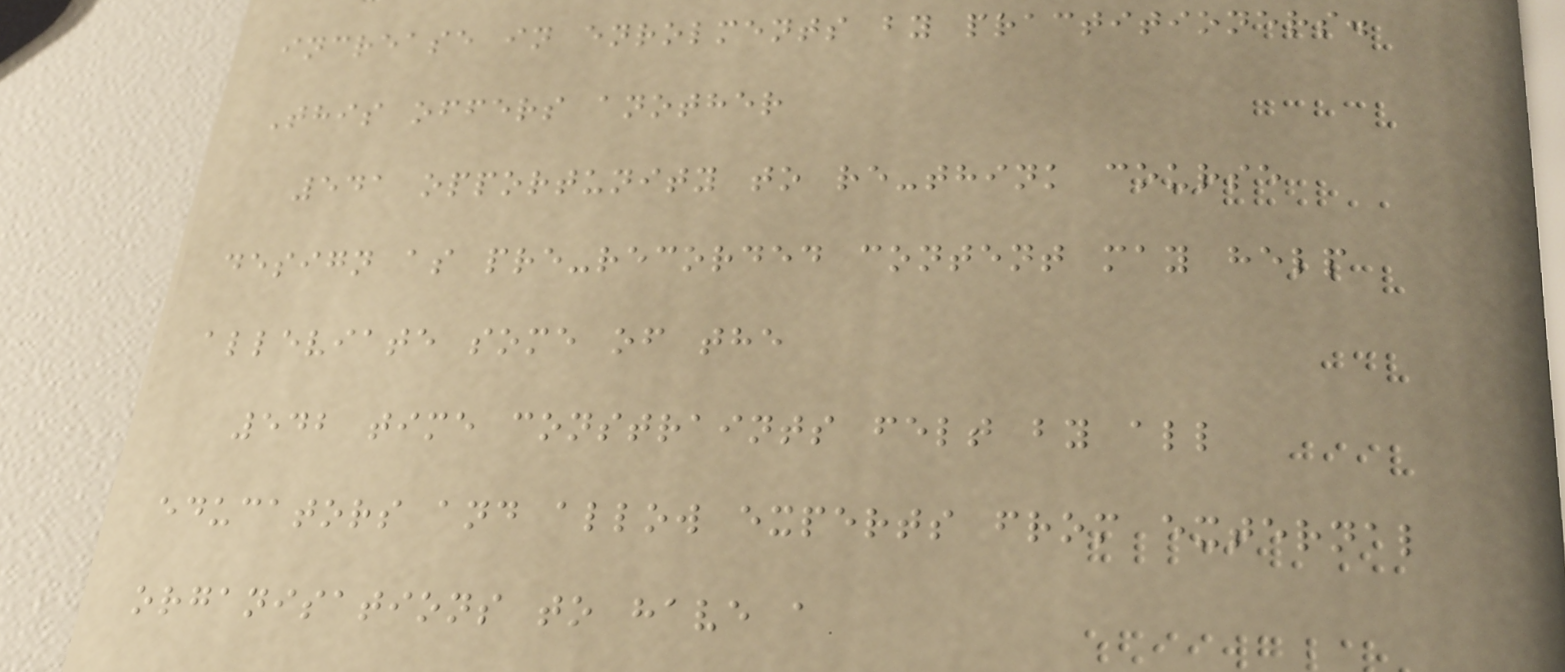increase in enrolments by practitioners.
This offers another
541 opportunity to re-think course
design as pre-recorded content may help
alleviate some of the
542 time constraints felt by all
educators and allow experts from external
organisations to have a
